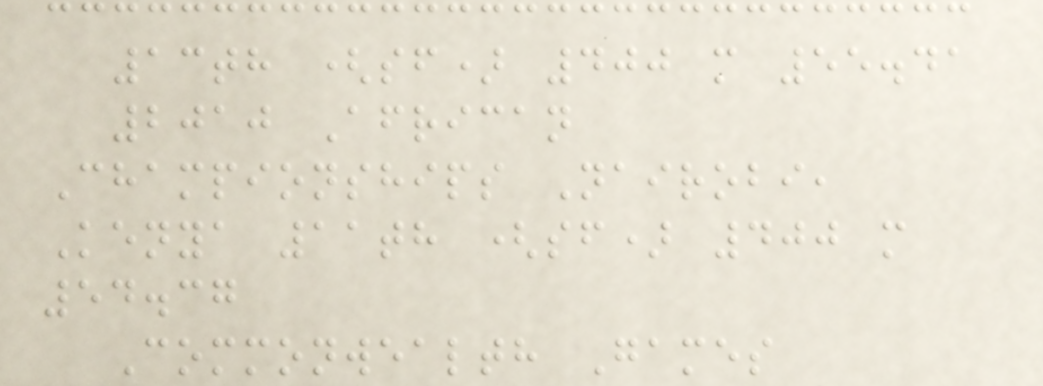13th (sf) 400 m 55.41
2010 African
Championships Nairobi,
Kenya 11th (sf) 400 m
54.37
Commonwealth Games
